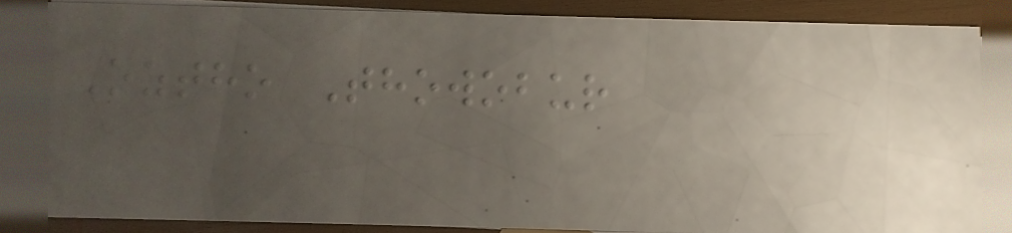Oztho Thowobur
